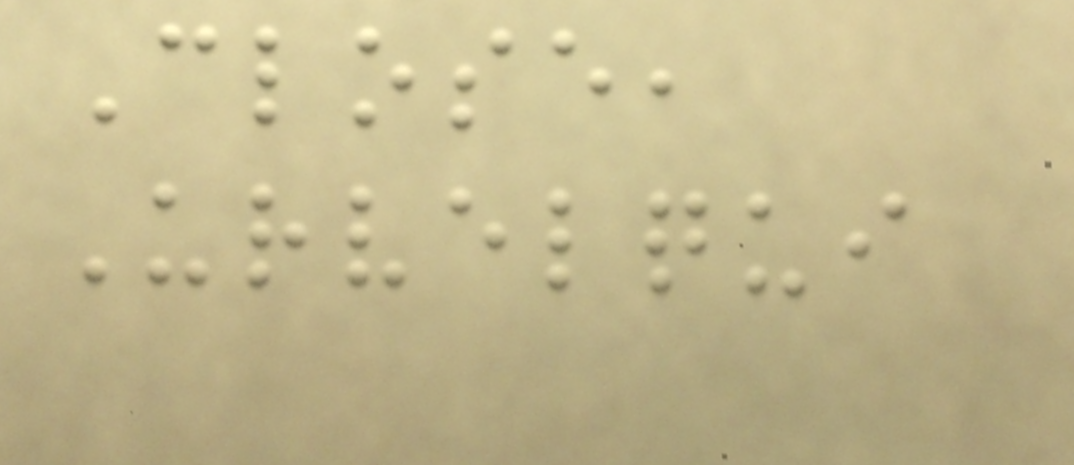Close,
Urvelqui
